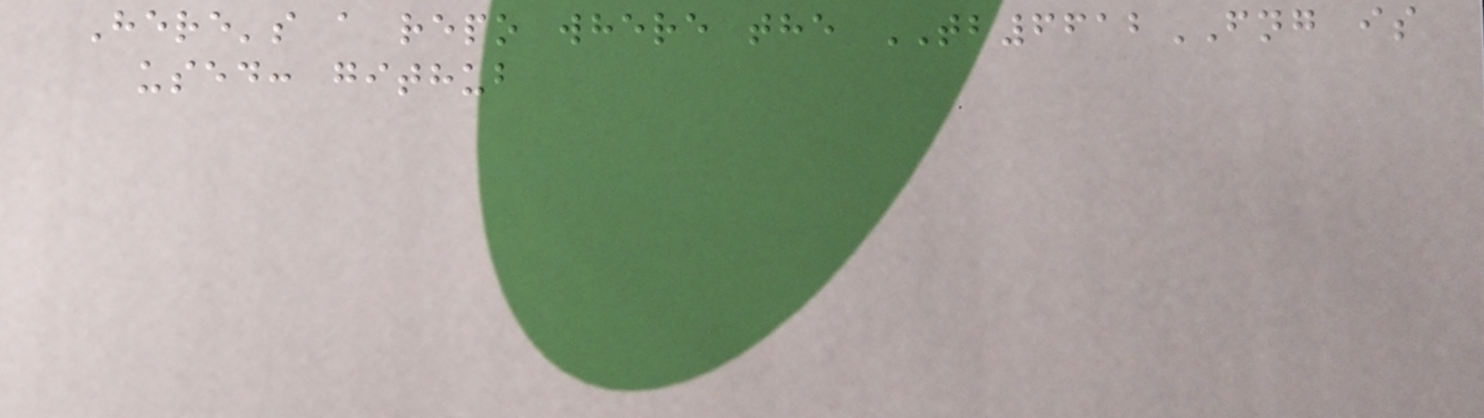Here's a repo where the TB6612FNG is
used: github
